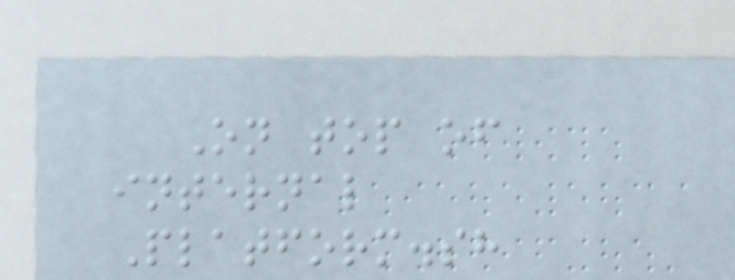On top of
internal
Platform.sh
